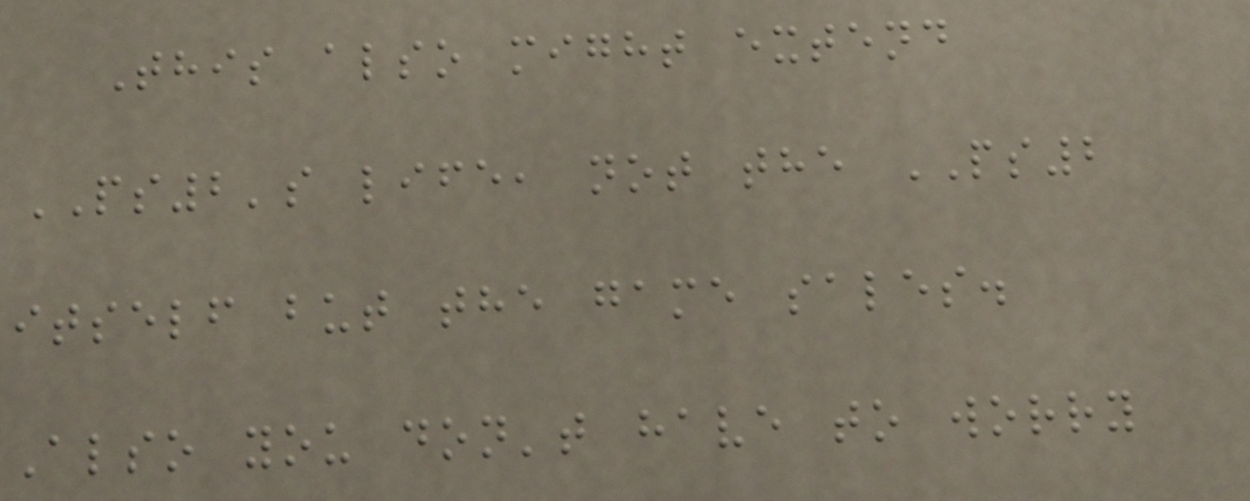This also might extend
PS2's life, not the PS2
itself but the game sales.
Also you don't have to worry
